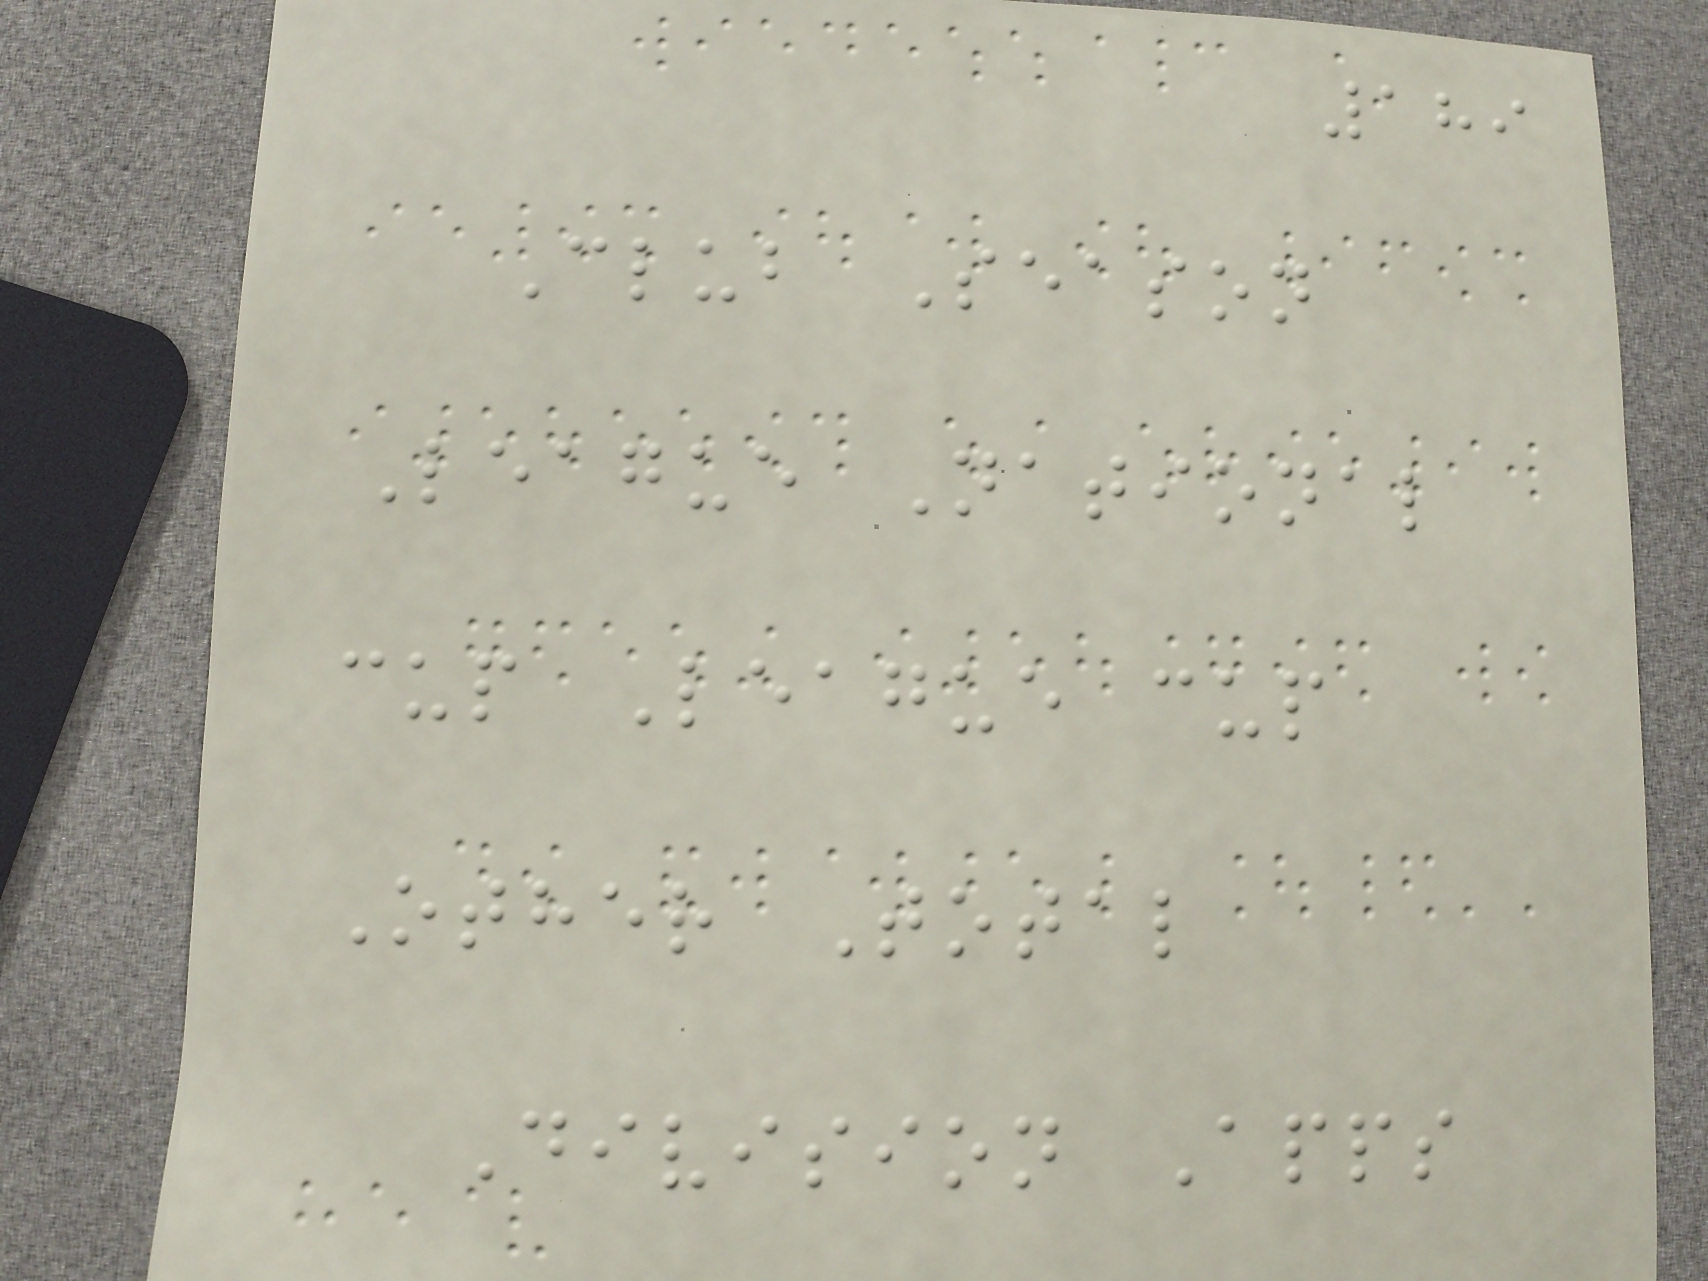189
Club Season
League National
cup League cup
Other Total
Division Apps
